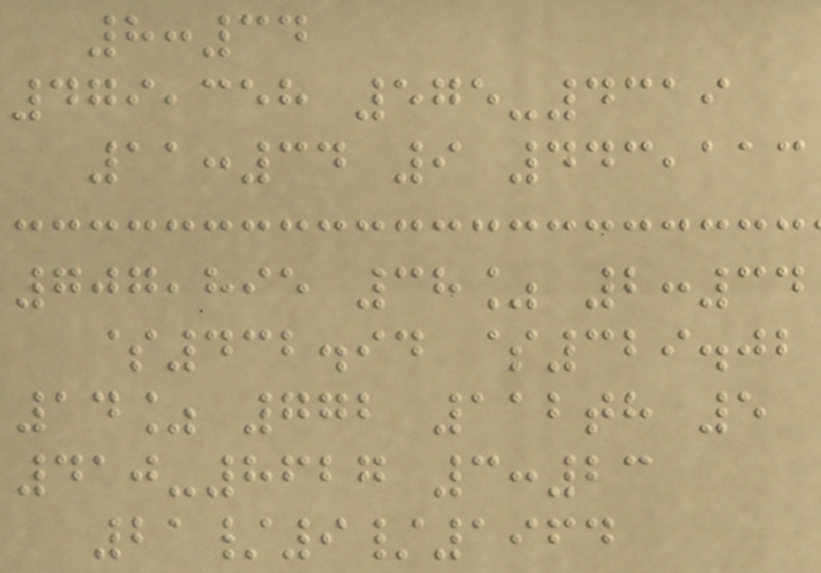8:34
479,358 575-4319
11:34 9 443,113
707,895 38% 2:34
$432.94 $329.02
14% 772 112th 5
410-8627 3:23
21/9/1964
